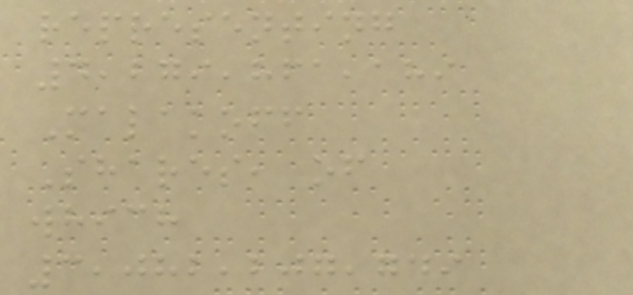representing
4,279,861,189
Malakoff
Shares, of
which
3,082,207,749
